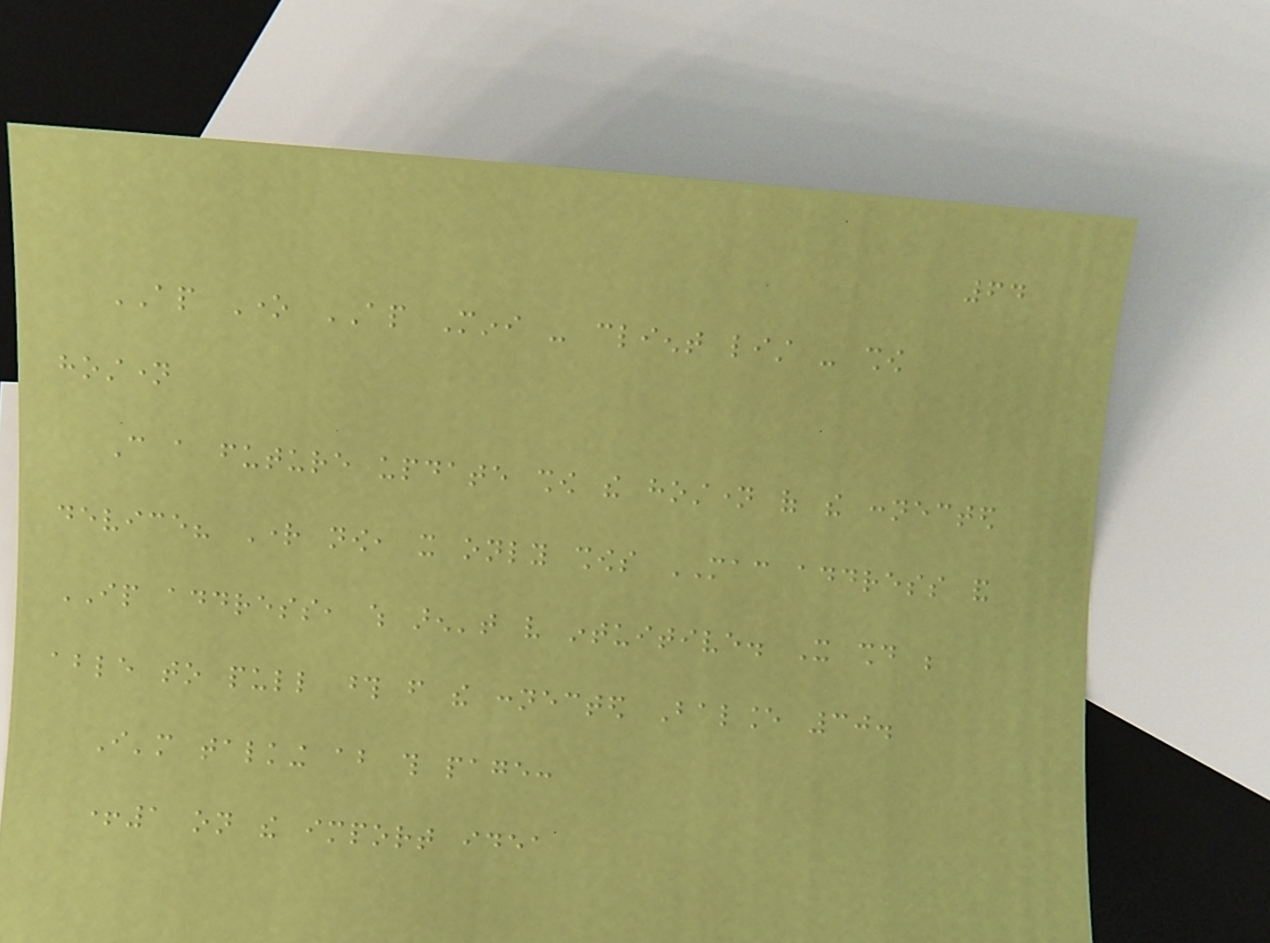64
AP One AP Mini - client list - show
hostname
Can a future update show the hostname of the connected
device? Right now, it only shows MAC address and
IP address, which aren't very intuitive. It should be
able to pull those from the connected Balance 30.
I'm talking about this page:
+1 on the import idea
